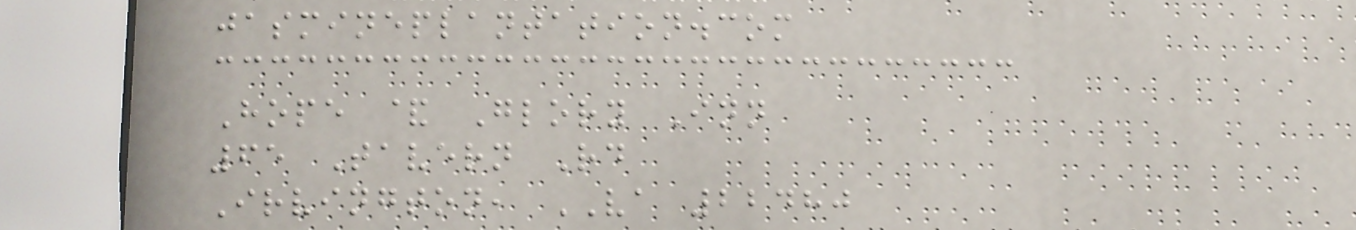jasmineplantation.com
Hope & Glory Inn
65 Tavern Rd
Irvington, VA 22480
